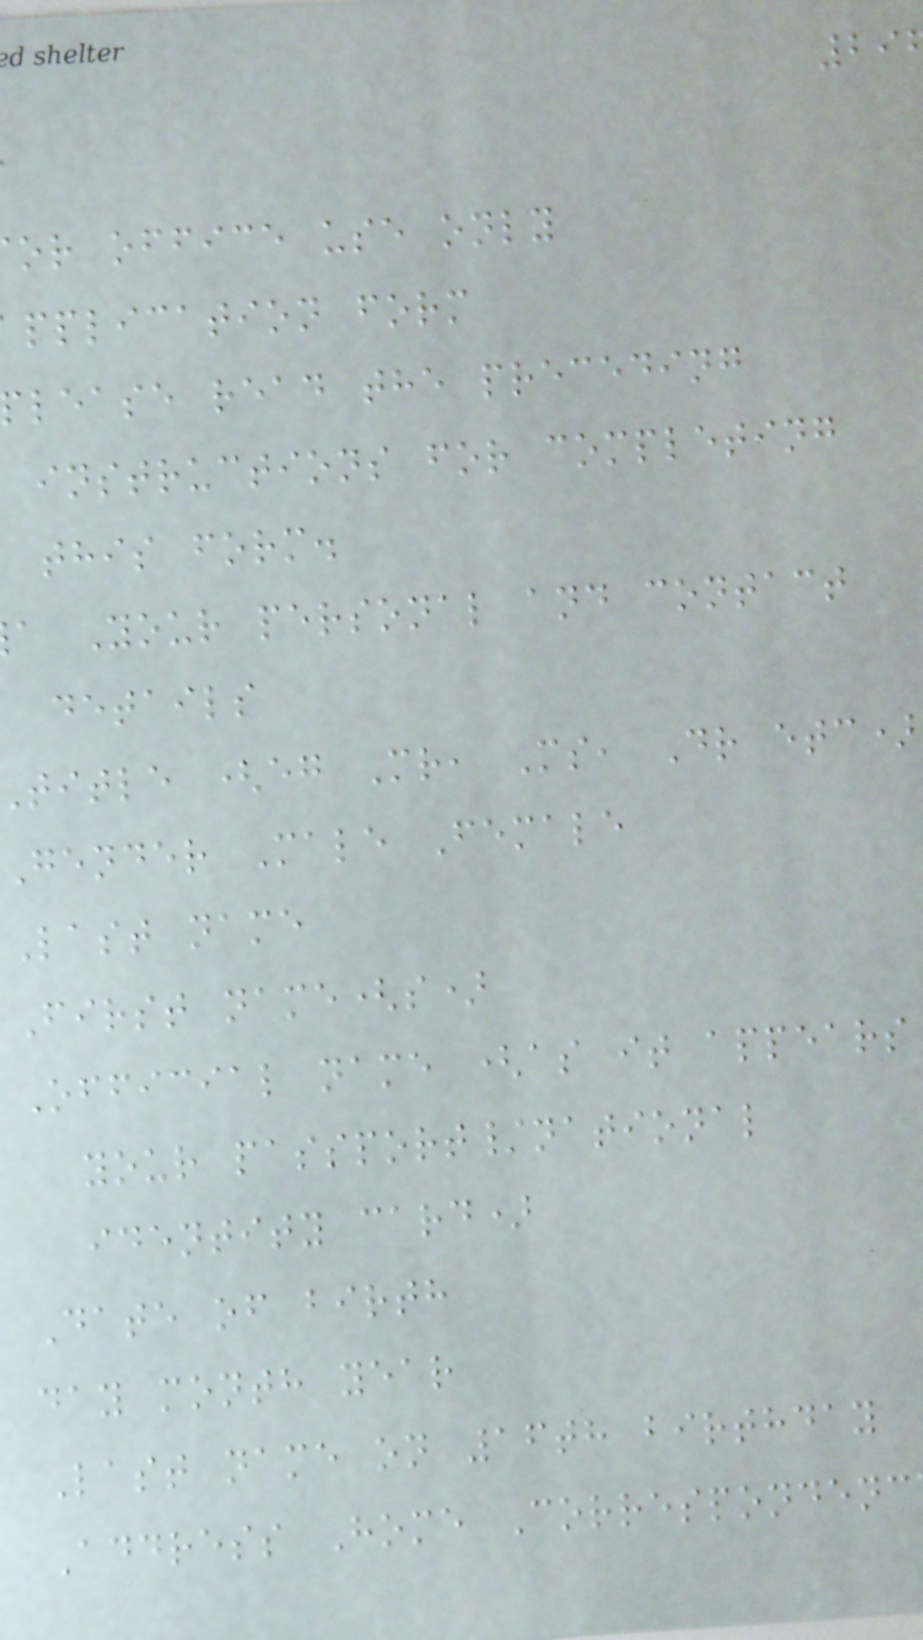or office use only
pplication form
lease read the preceding
instructions for completing
this form.
a Your personal and contact
details
title (eg Mr, Ms, Dr etc)
Gender Male Female
Last name
First name(s)
Official name (as it appears
your passport/national
identity card)
Date of birth
day month year
Last name on 16th birthday
Address Home Correspondenc
